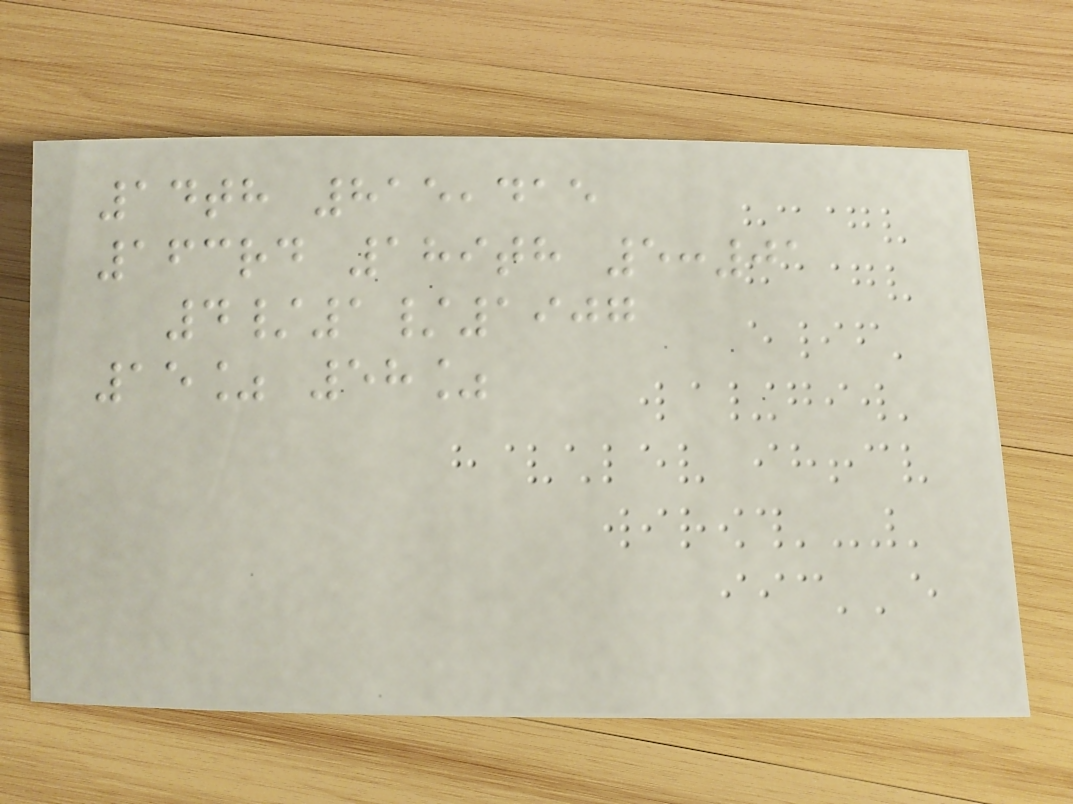14th 815,415
163rd 189th 5:01
4/1/1907
15% 58%
